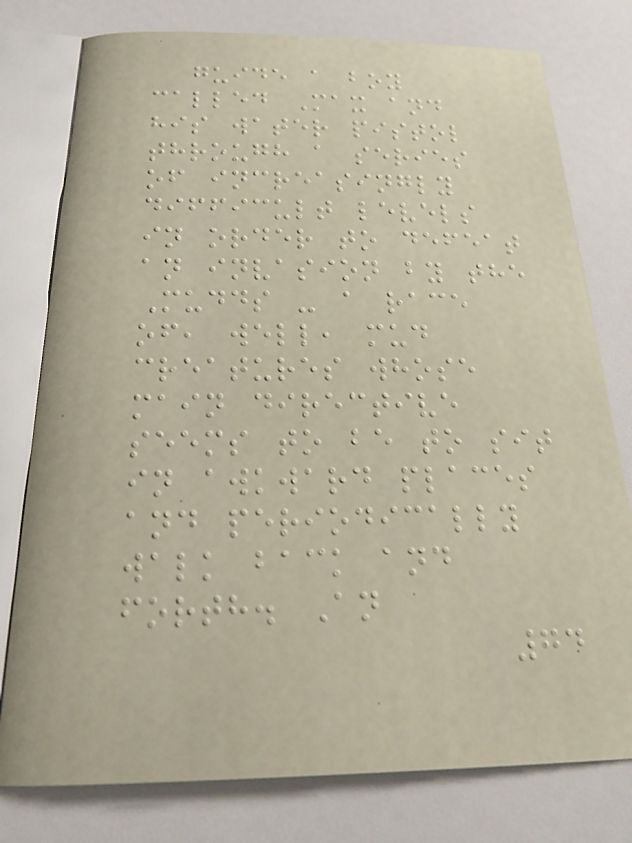guide a boy
called Max and
his water pistol
through a series
of increasingly
difficult levels
in order to defeat
an invasion by the
Mudds - a race
of, well, mud
creatures whose
main directive
seems to be to sit
in awkward places
and periodically
walk back and
forth. An
74
